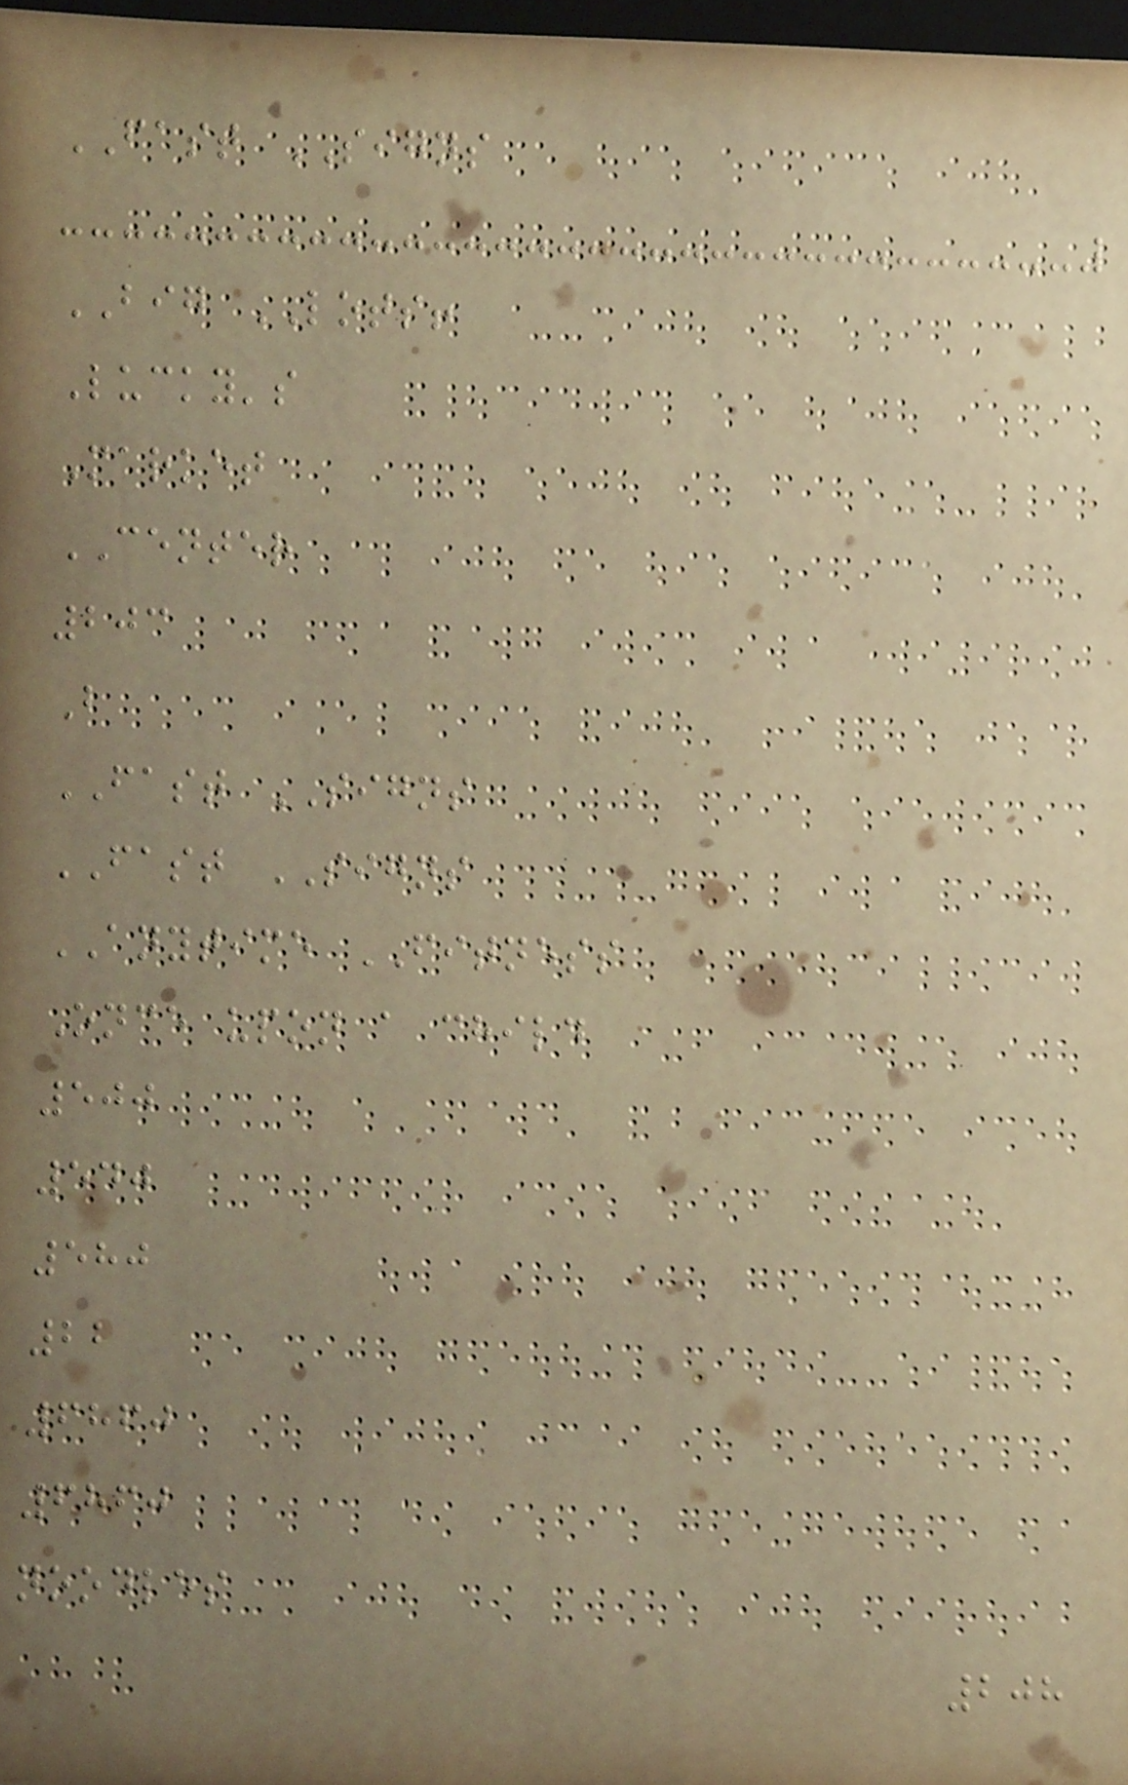FAST SIGNS
BIG LOTS!
Lucky's
Market
CENTER
203
B
FAST SIGNS
FAST SIGNS
ANYTIME FITNESS
Once upon a child
500
540
580
22
6860
6860
noodles
208
